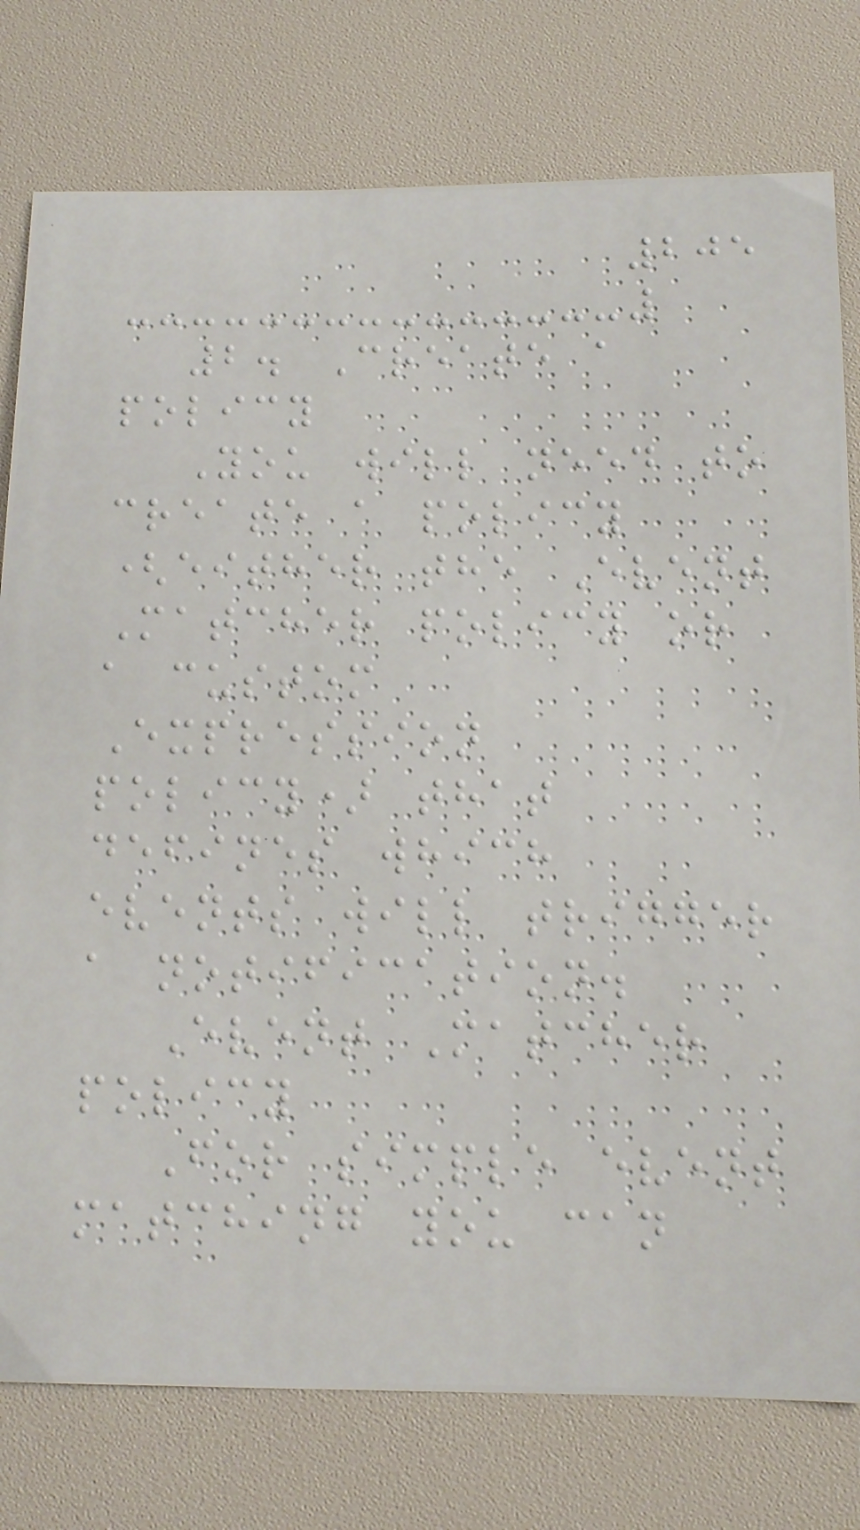205
2. Create a
policy
You will need to
create a policy
(either the Event
Matcher policy or
a custom
Expression
policy) that
defines which
events will trigger
a notification.
Event Matcher
policy
For simple event
matching you can
